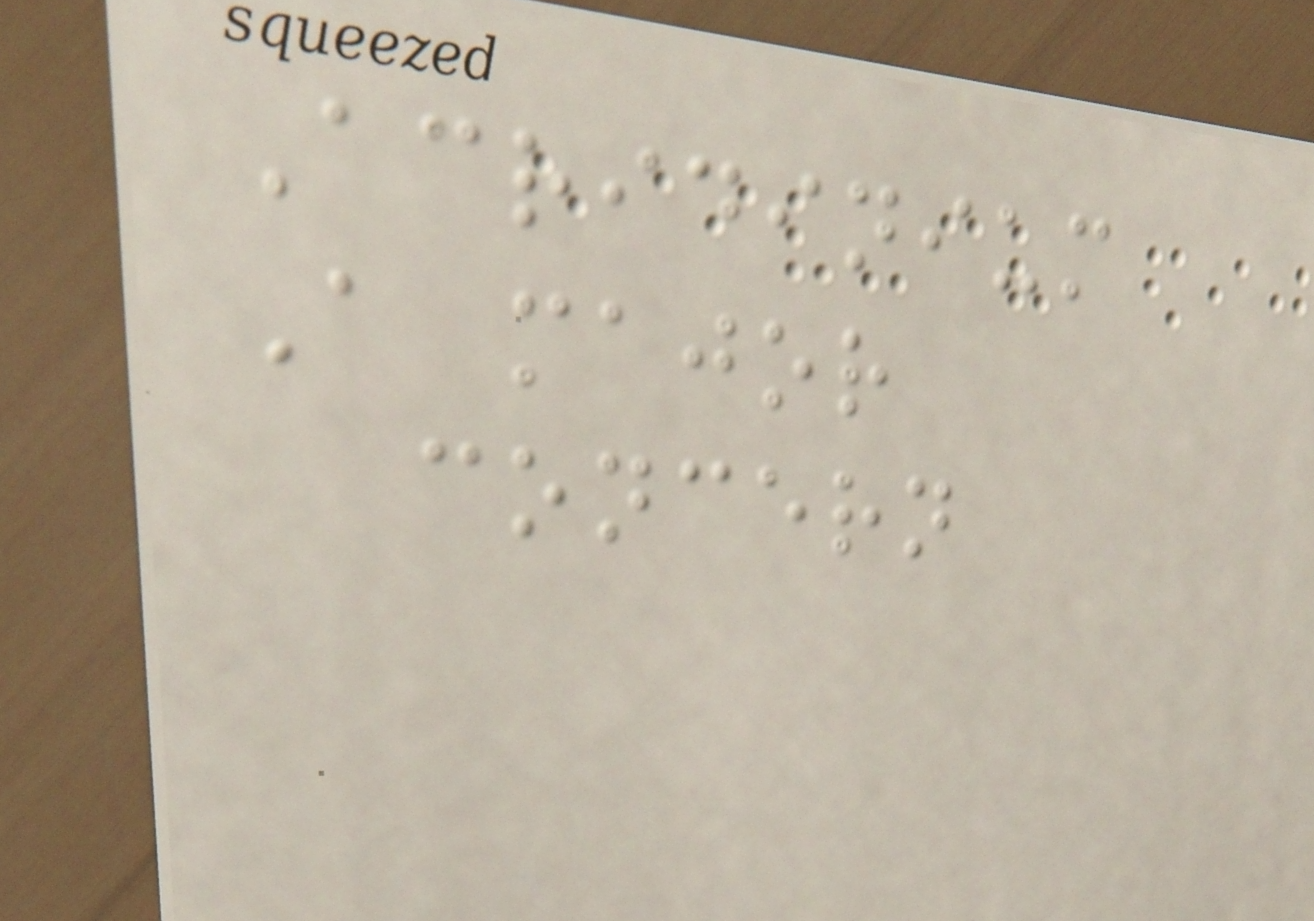Acridinium
A major
concern
